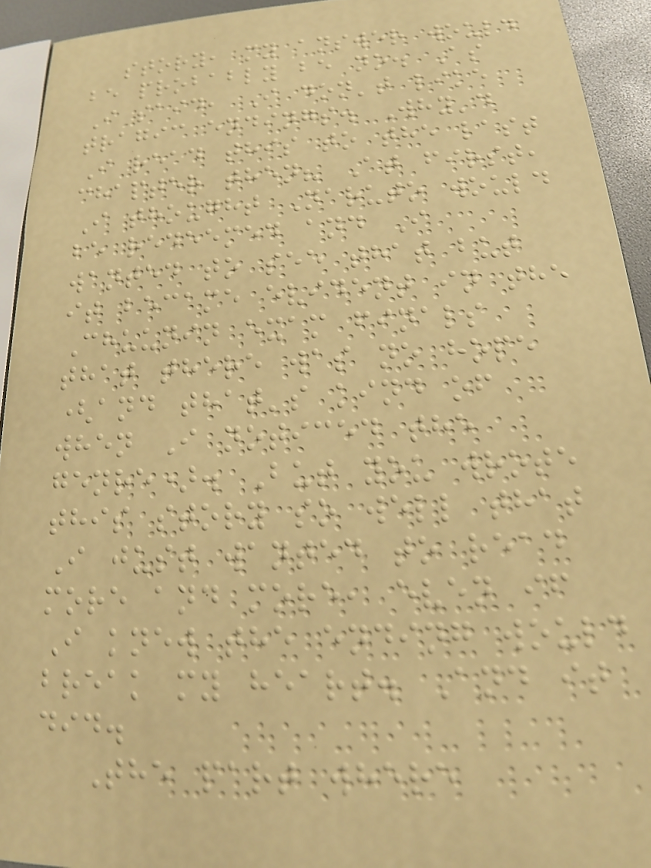story, my answer would
be probably be no. As
I said, I don't like
tragic endings. Why'd
I read this to the last
chapter then? At first,
I thought Naruto would
be redeemed and I
wanted to see that but
it became evident in the
Chuunin exam finals
that there was no hope
(and that's kind of
when I noticed the
genre). But you wrote
this story so well that
I just wanted to read
more and more, even if
I knew the ending would
break my heart. And it
did.
The part where
